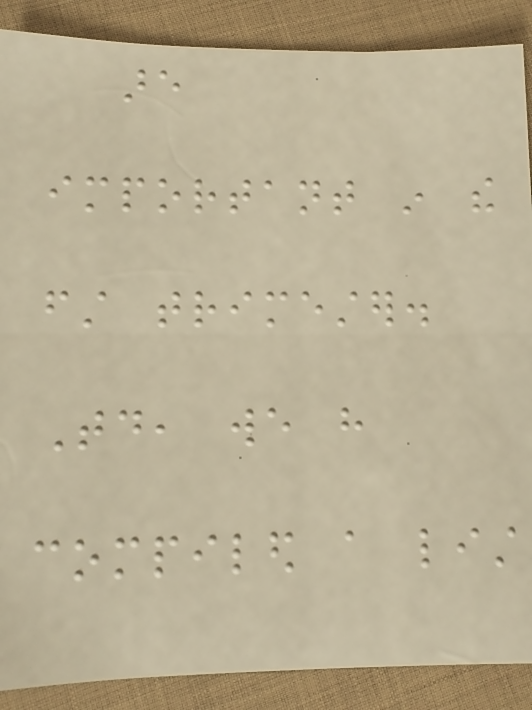are
important in the
first trimester.
Today, we have
compiled a list
